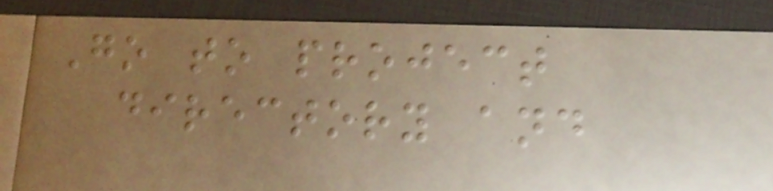Go to project
directory and
